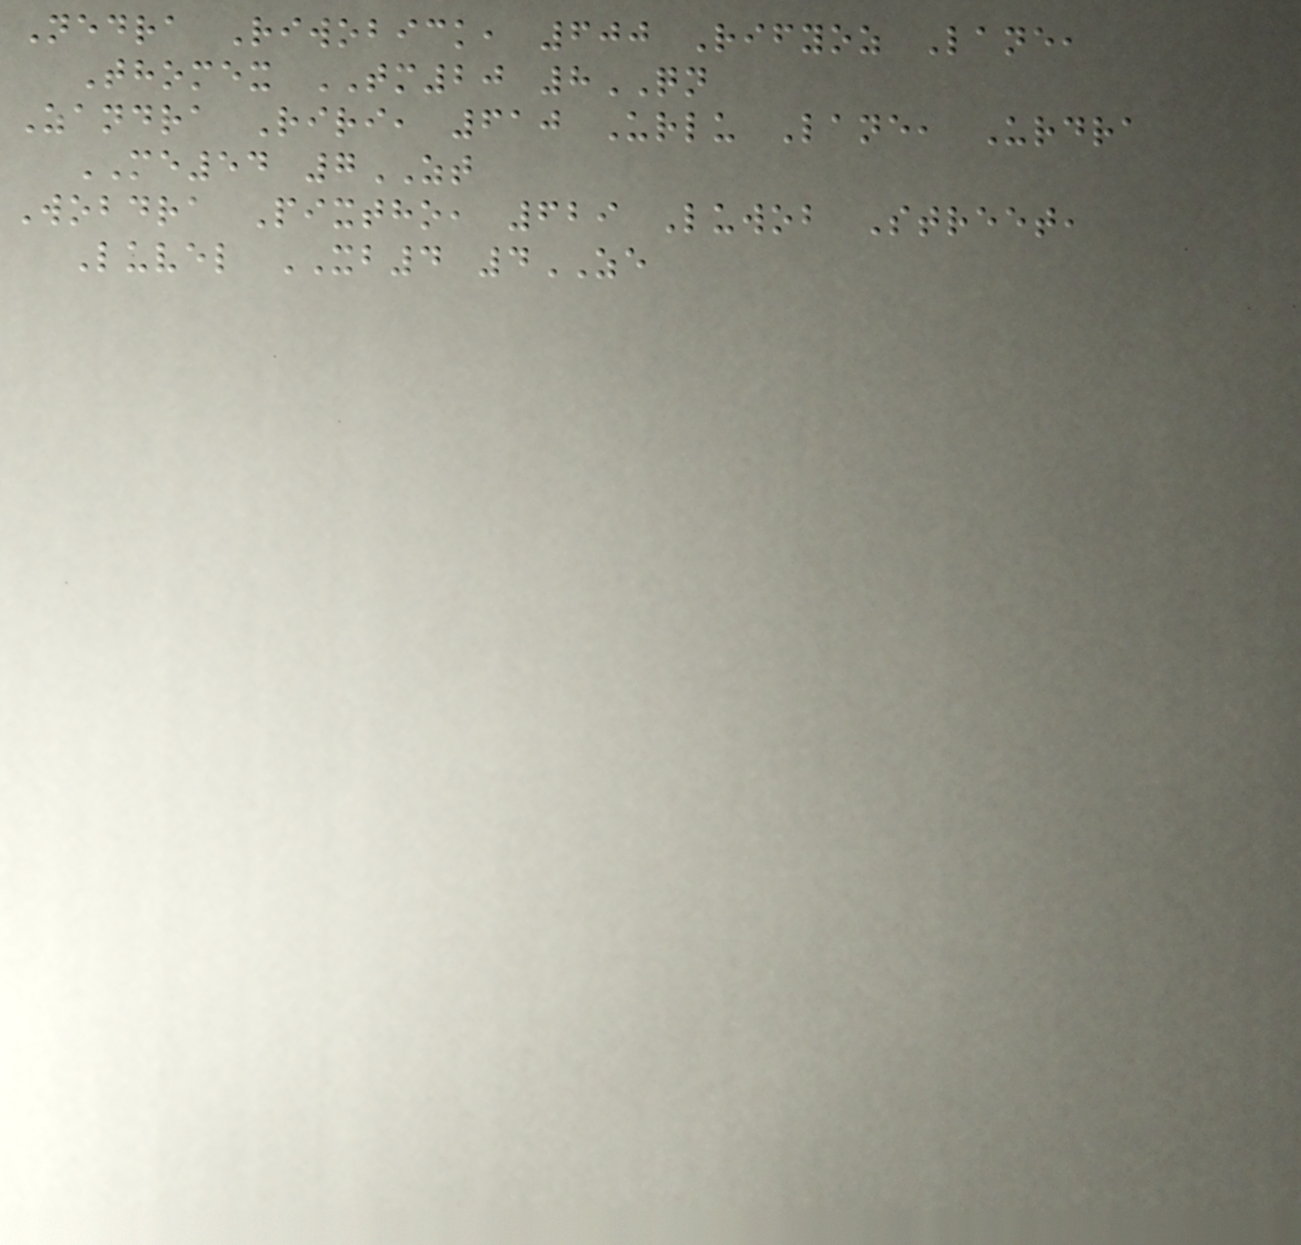Nedra Riwobick, 600 Rifyoz Lane,
Thomex TM20 8QN
Zandra Riri, 610 Urlu Lane, Urdra
ME54 7ZT
Wobdra Pixtho, 629 Luwob Street,
Luvel XB4 4ZE
